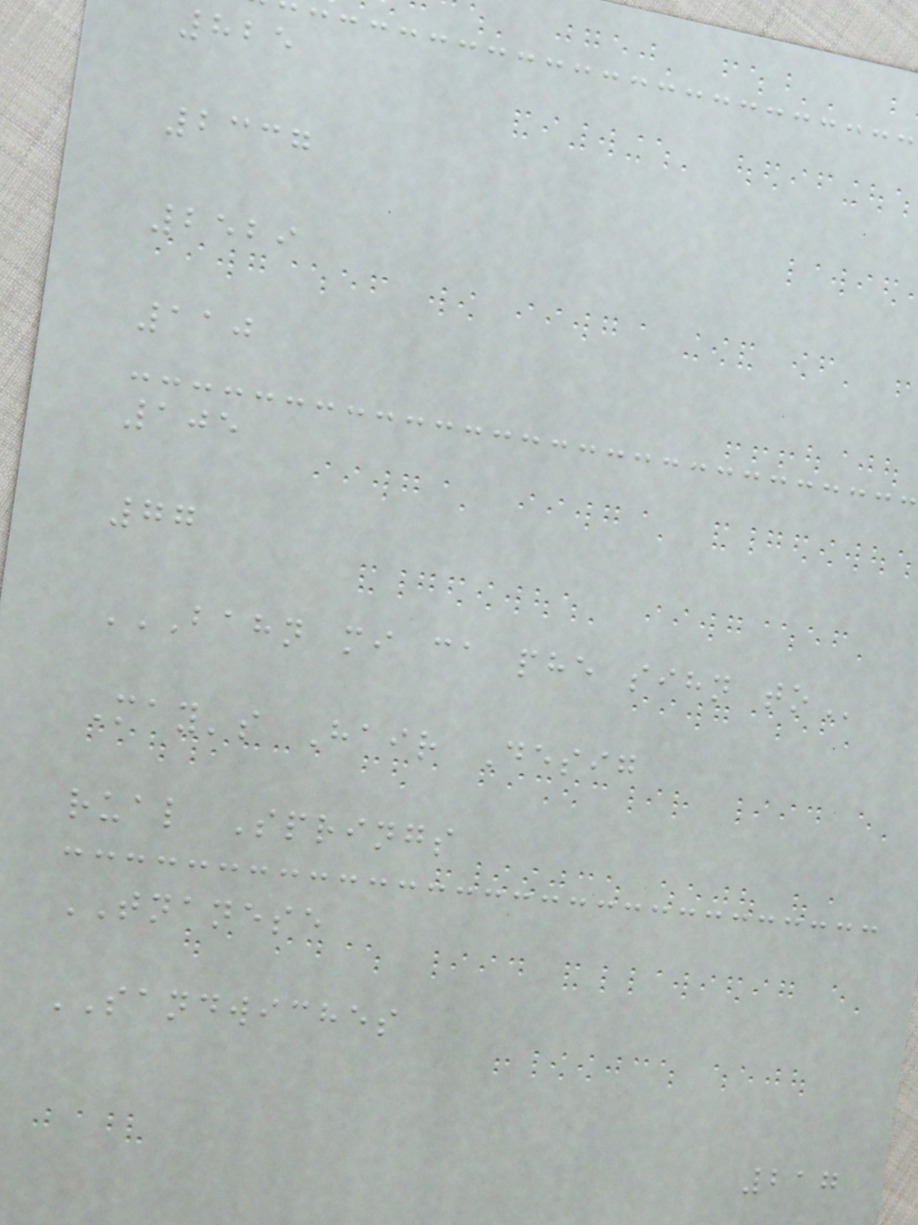825
2337
2529
110
105
77
BAHN MI CA PHE SIHN TO
May's Hair Desig
rual Springs
TNANESE
SANDWICHES
217
